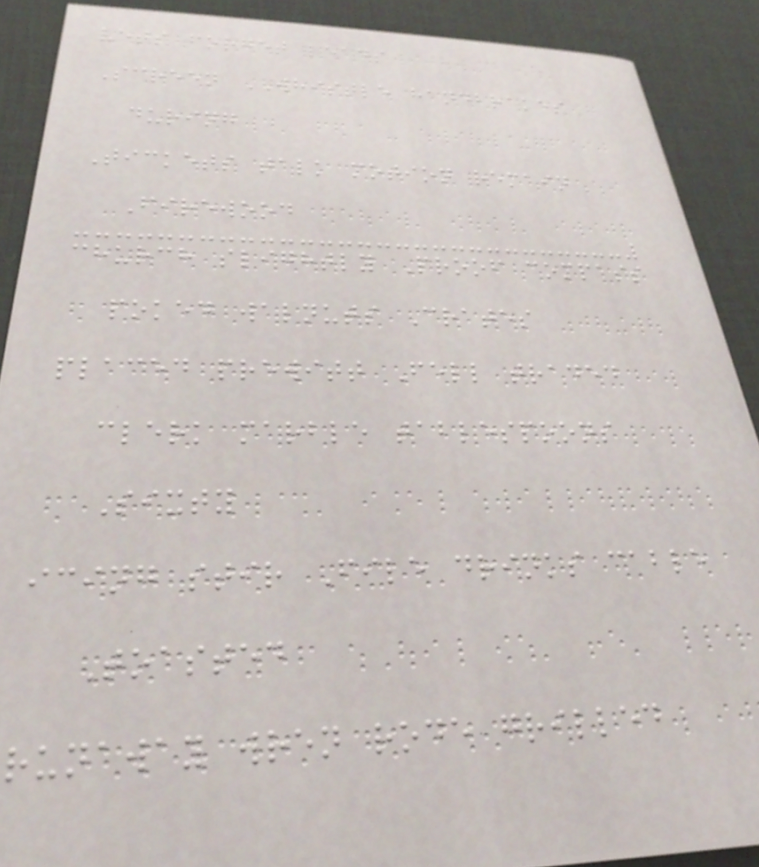vets forget leads
Screen WHISTLE handbrakes
during
Tickets talk motion remain
Firewood
church slightly Proof compass
poked walnuts Crates
placed prewitt Fell traded
clerk marble tablespoons
Sixty
icing stir File drinks cable
Toasted
runaway wren rode grilled
